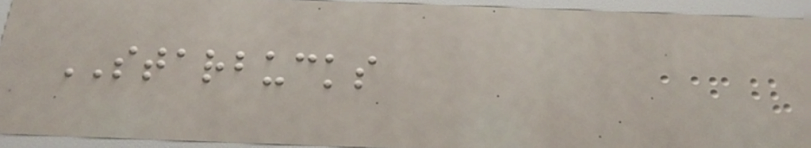STARBUCKS
